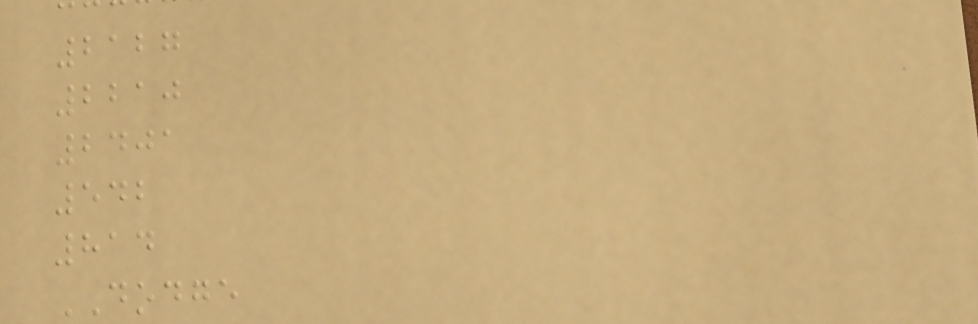2127
2210
2401
542
814
DODGE
